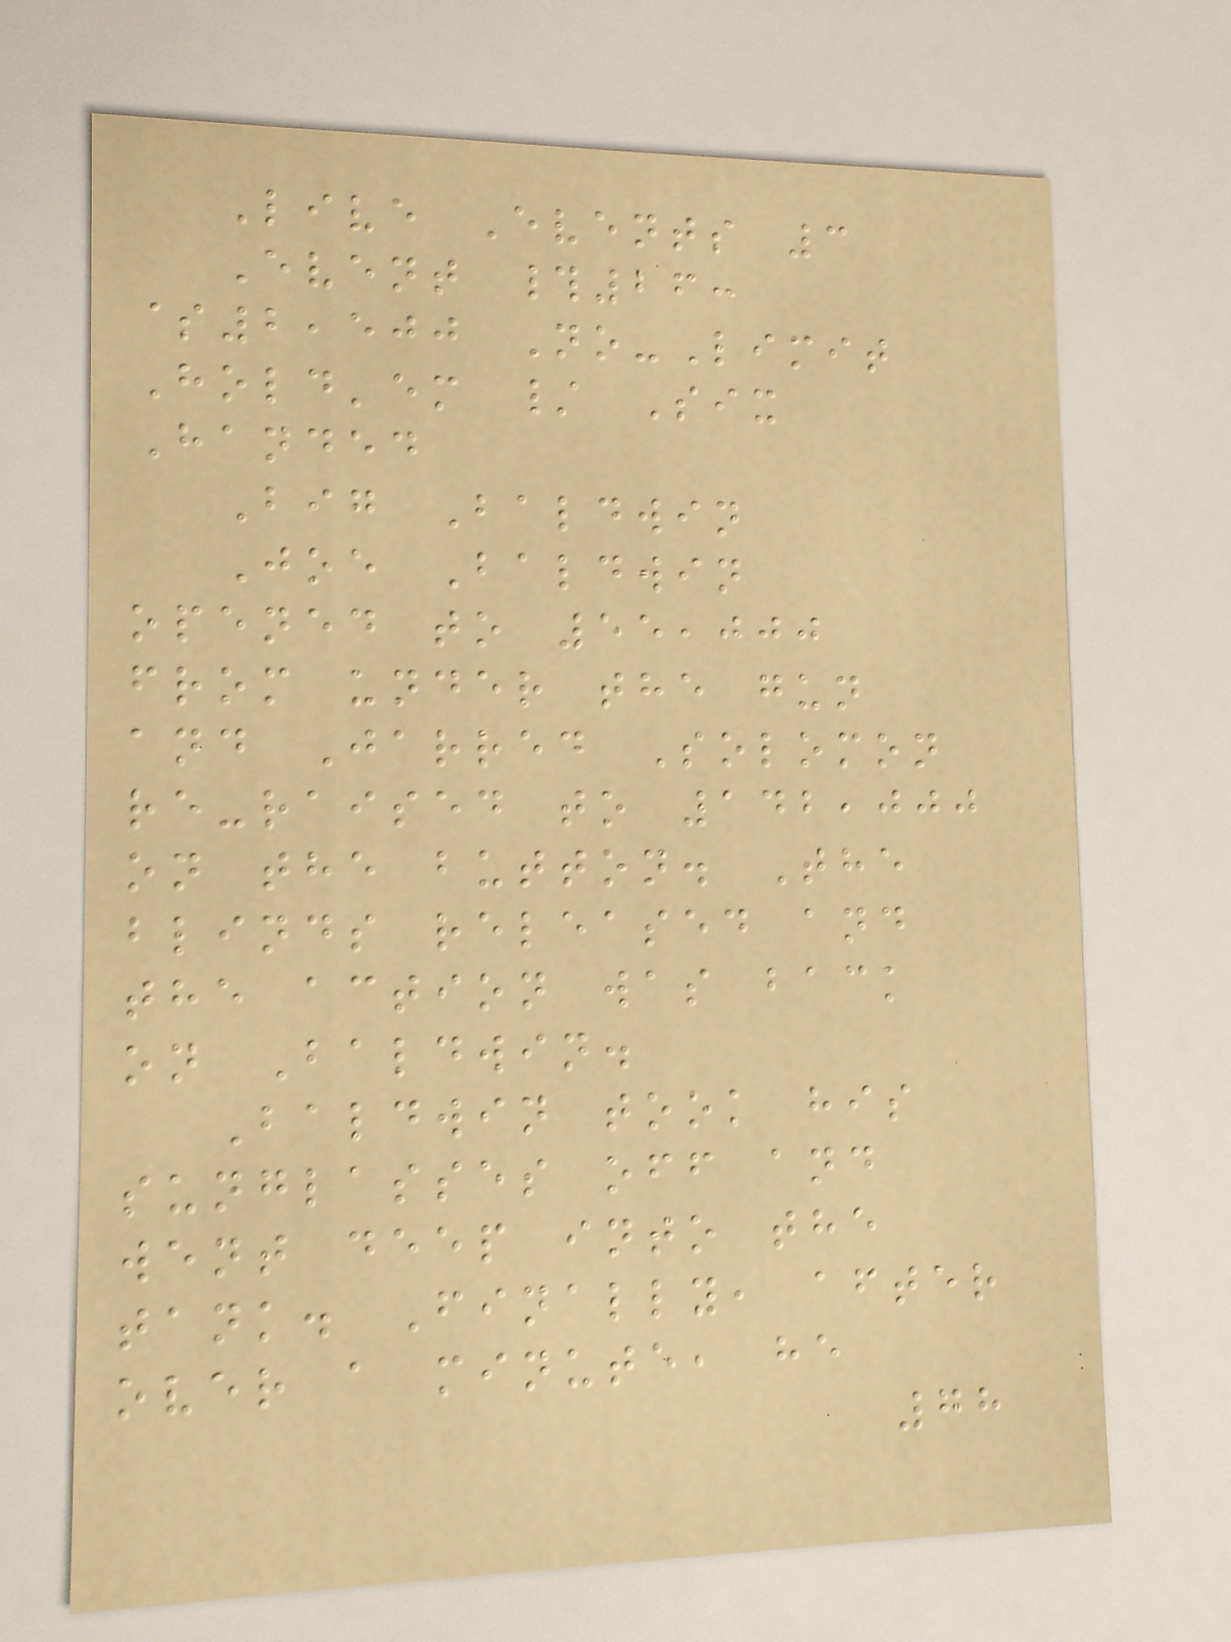Live Events 3
Event #26:
$2,500 No-Limit
Hold'em / Six
Handed
Big Baldwin
Joe Baldwin
opened to 55,000
from under the gun
and Jarred Solomon
re-raised to 142,000
on the button. The
blinds released and
the action was back
on Baldwin.
Baldwin took his
sunglasses off and
went deep into the
tank. Finally, after
over a minute, he
78
